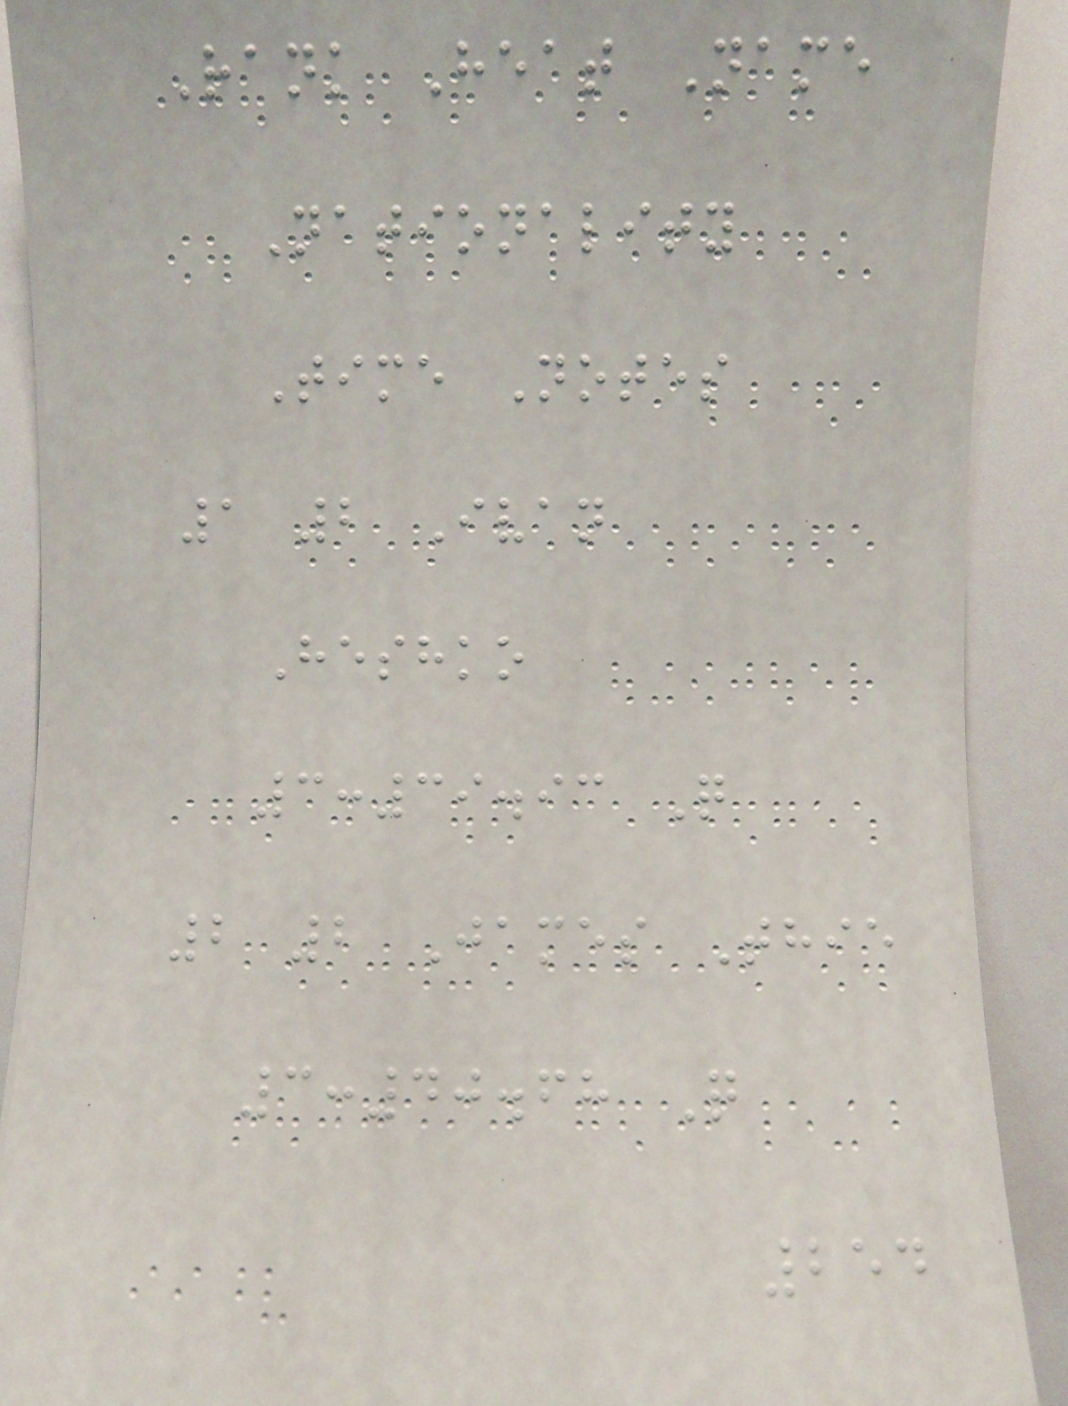Rank Heat Name
Nationality
Time Notes
1 2 Ivan
Heshko
3:39.93 Q
2 2 James Thie
3:40.68 Q
254
